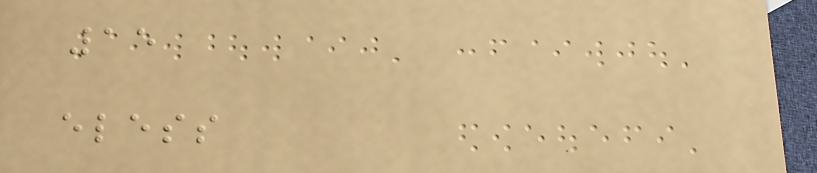15
eless
